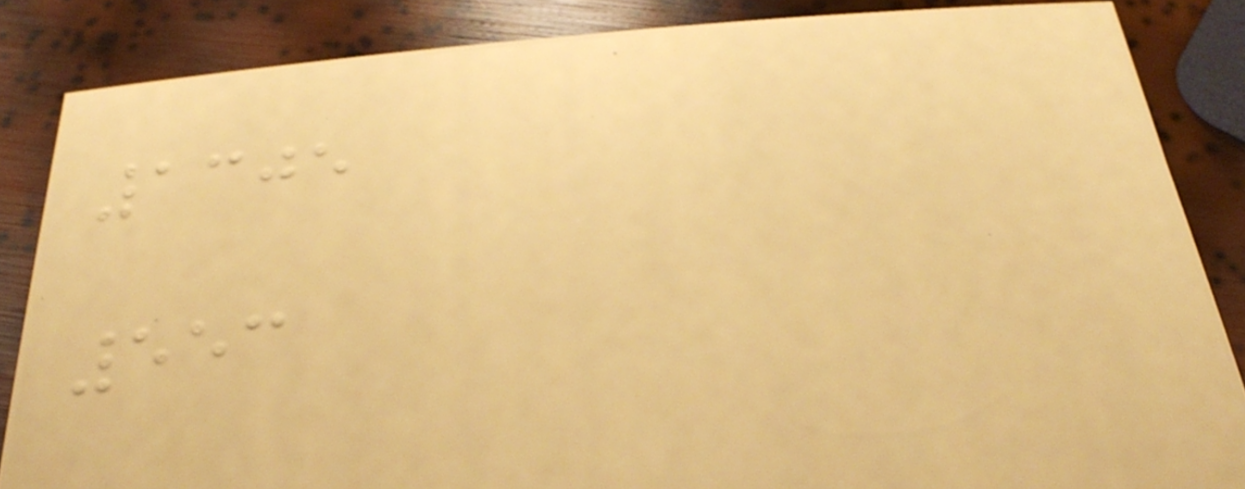1305
553
